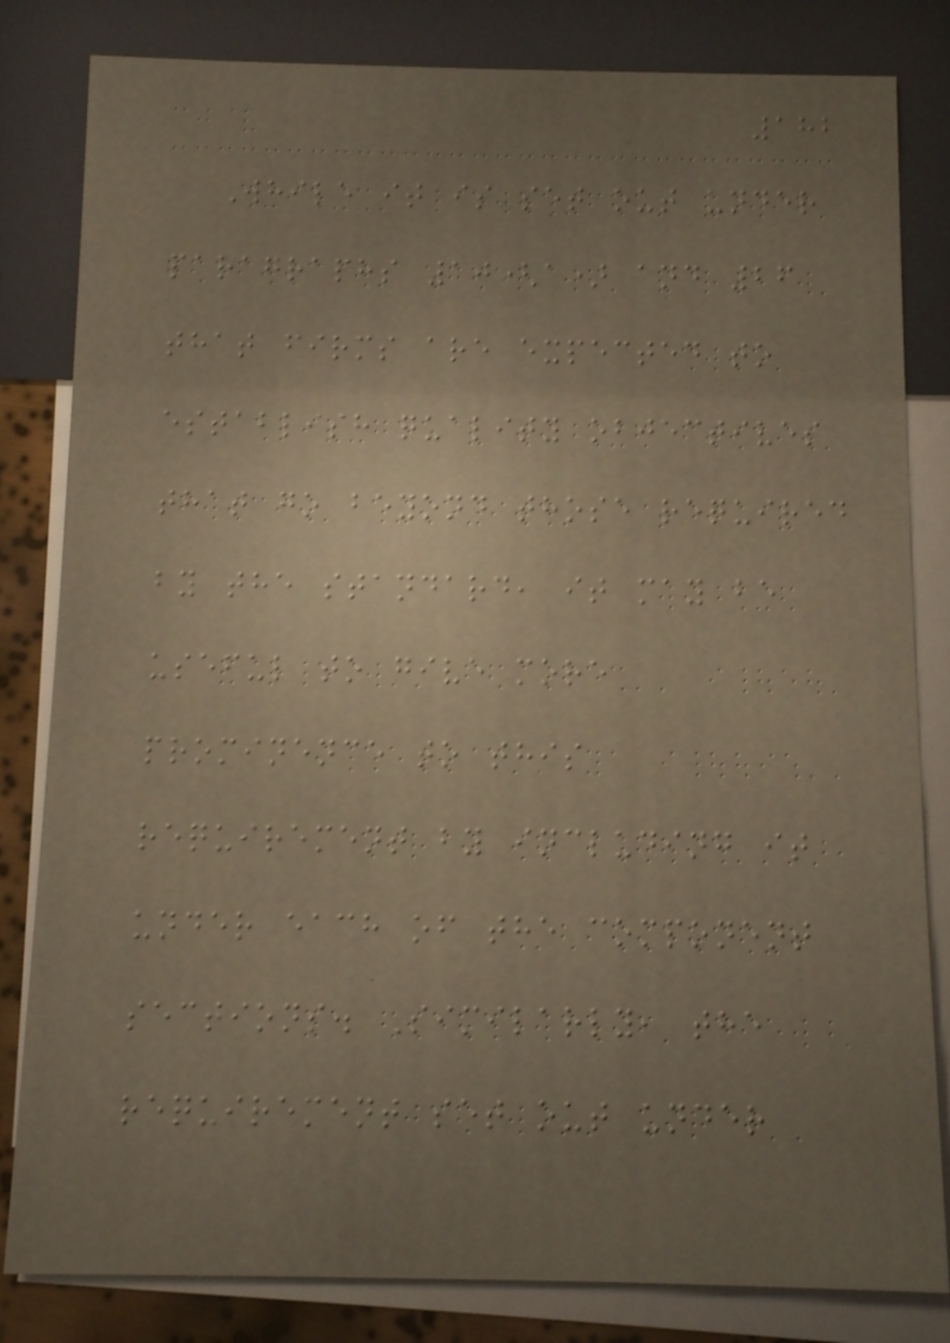182
While it is set out under
paragraphs 10(a) and 26
that firms are expected to
establish quality objectives
that go beyond those required
by the standard, it may be
useful to give more
prominence to this
requirement by including it
under each of the component
sections. Similarly, the
requirement set out under
